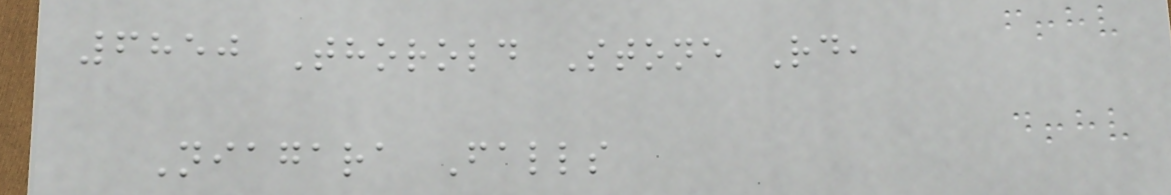6850 Thorold Stone Rd,
Niagara Falls
